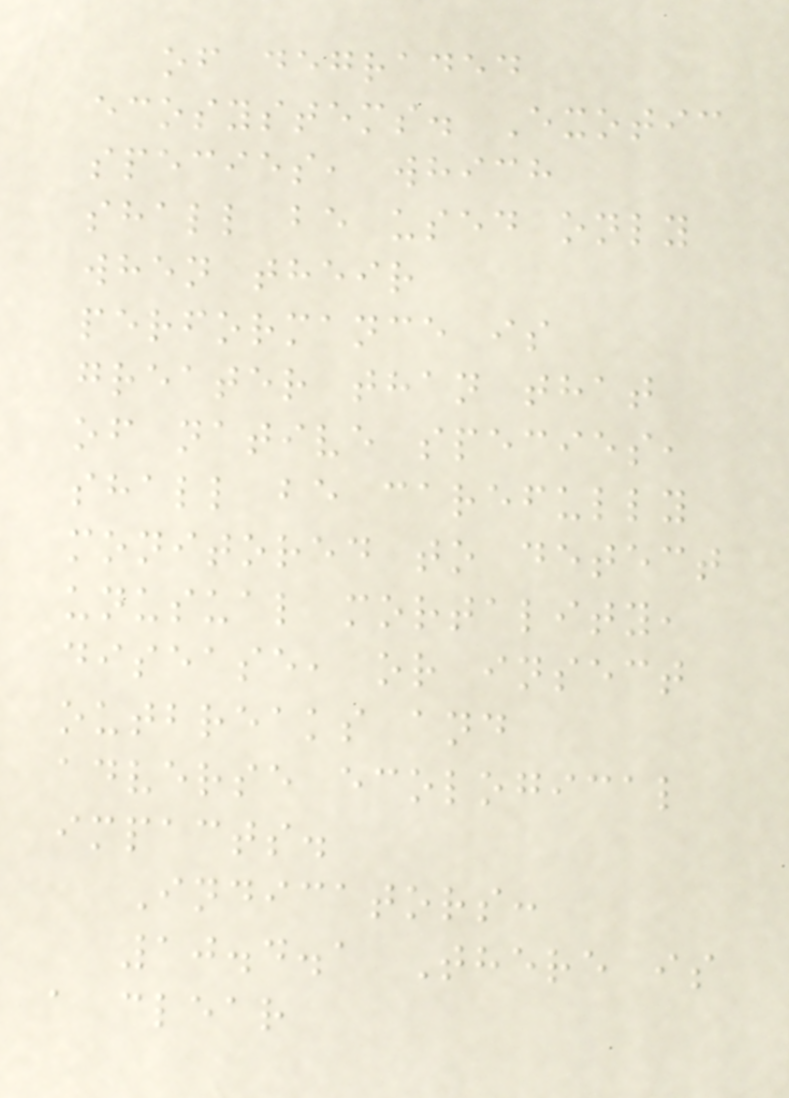of degraded
ecosystems. Exotic
species, which
shall be used only
when their
performance is
greater than that
of native species,
shall be carefully
monitored to detect
unusual mortality,
disease, or insect
outbreaks and
adverse ecological
impacts.
Indicators:
10.4.1 There is
a clear
